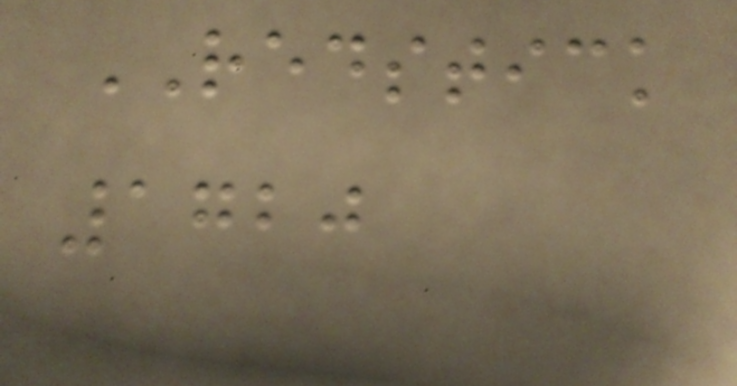REDSTICK
1720
